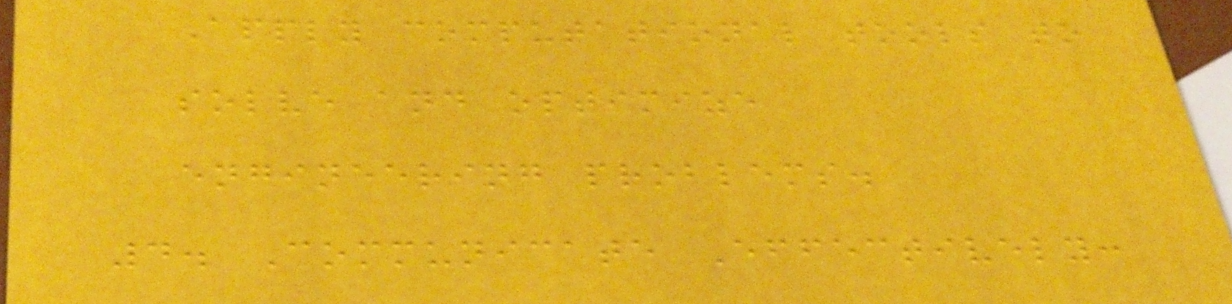Apply computational tools to
solve and optimize
engineering problems.
4. Communicate Effectively:
